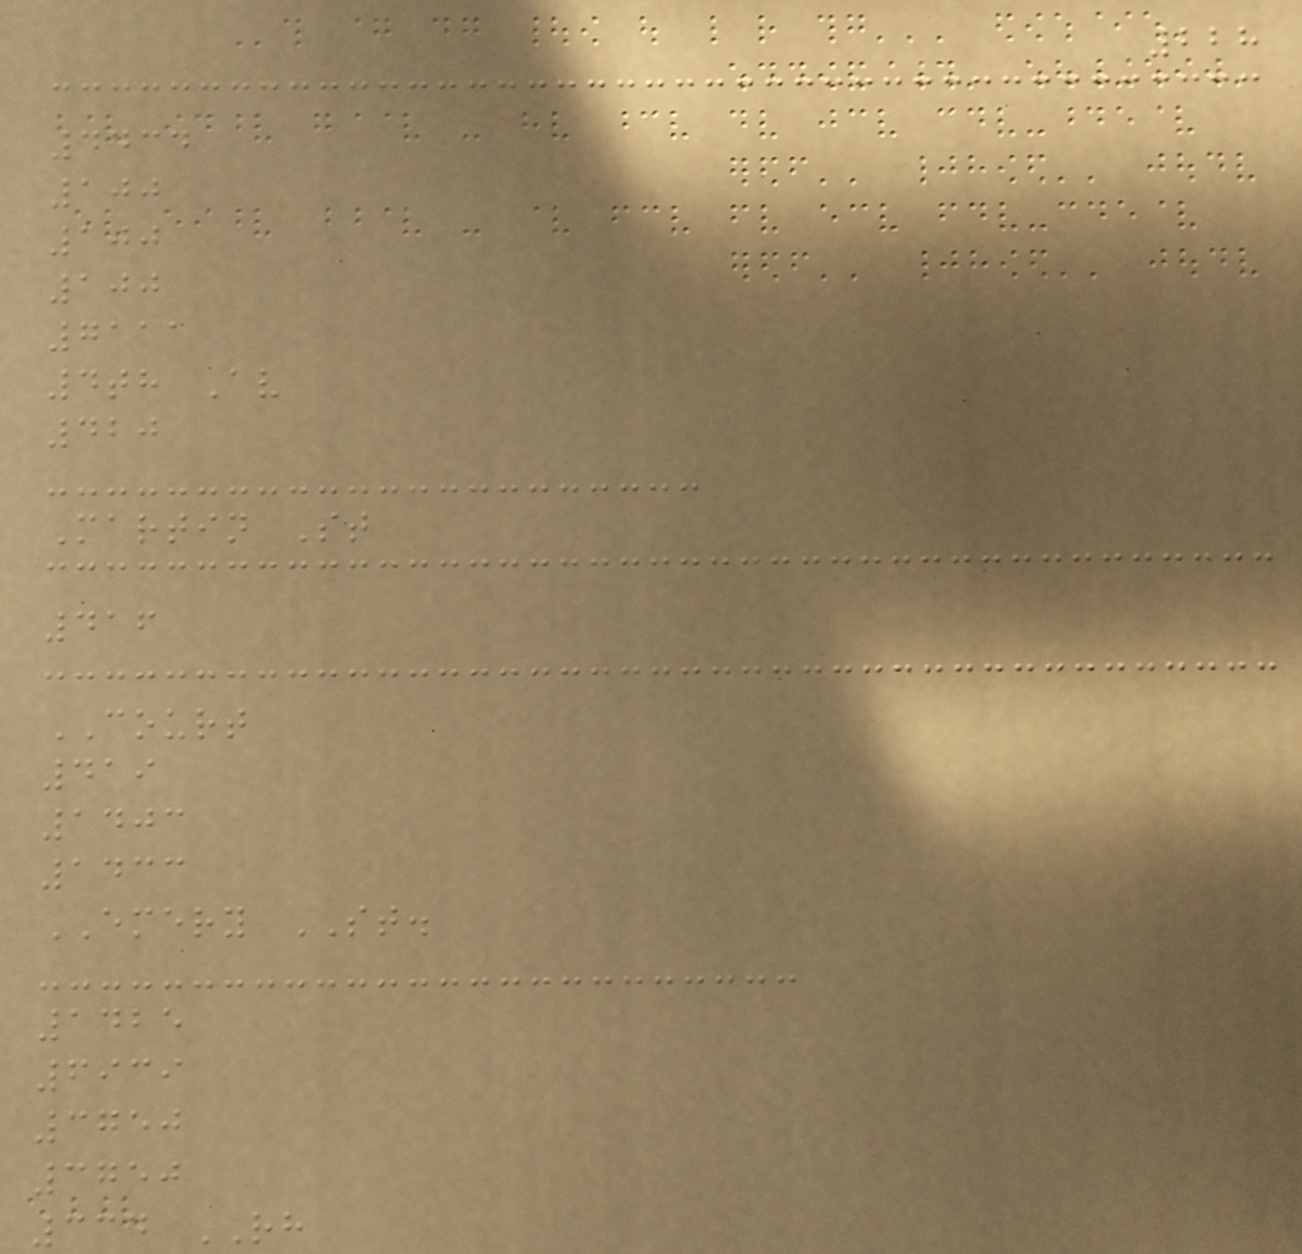228
4434
100
100
100
7111
4th Av
420
Martin St
416
COURT
419
1403
1433
EMERY ST.
1425
6939
3750
3750
334 RH
